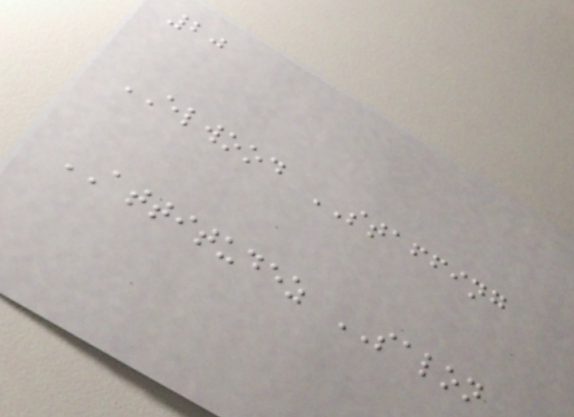20
ELWOOD STAFFING
ATTITUDEZ SALON
